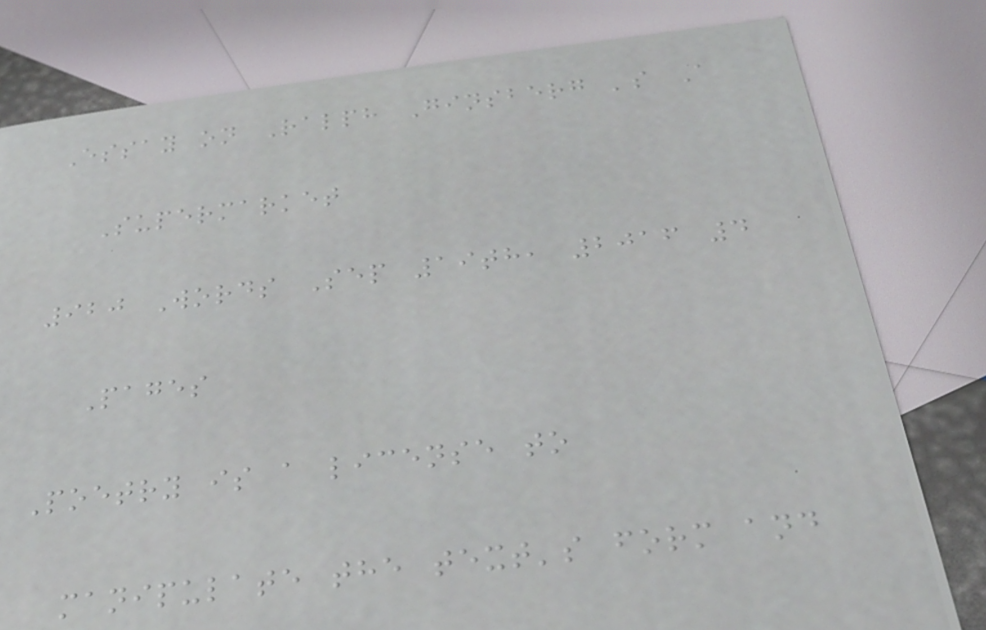Essay on Ralph Ginsberg 's A
Supermarket
920 Words Sep 19th, 2016 4
Pages
Poetry is a license to
manipulate the text's form and
